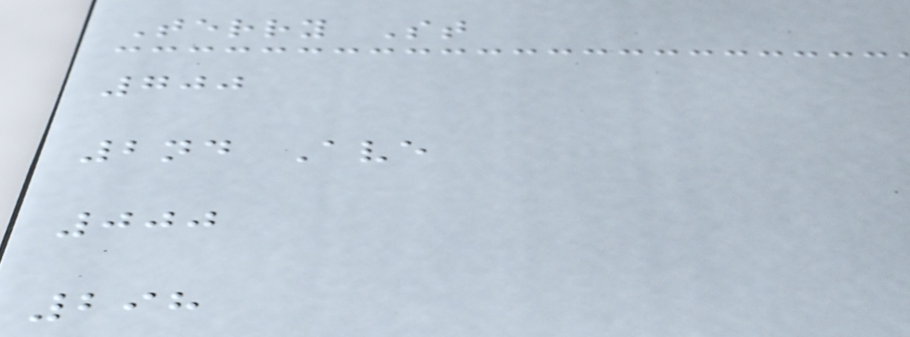Terry St
700
2nd Ave
000
298
